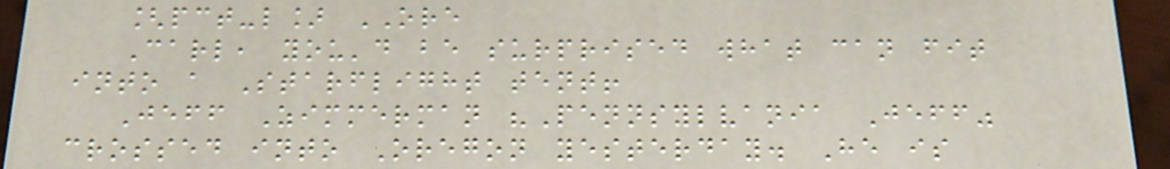[pct-l] ORE
Carl, you'd be surprised what can fit
into a Starflight tent!
Jeff Zimmerman "Pennsylvania Jeff"
crossed into Oregon yesterday. He is
